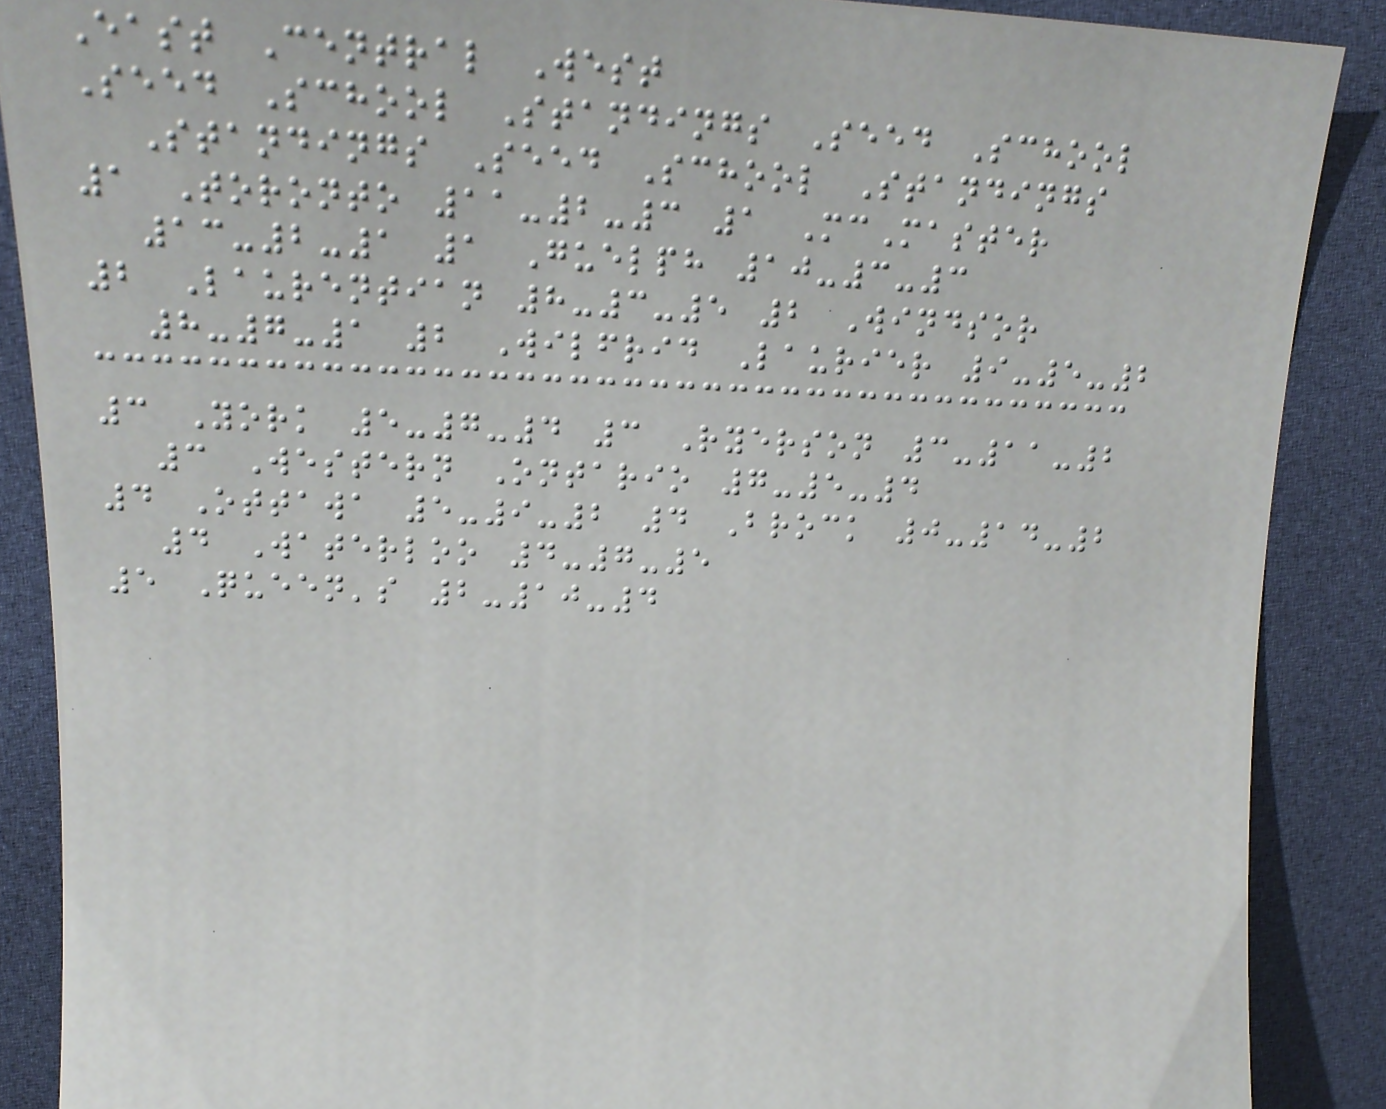East Central West
Seed School Standings Seed School
Standings Seed School Standings
1 Toronto 11-2-3 1 McMaster
13-2-1 1 Guelph 10-3-3
2 Laurentian 8-3-5 2 Windsor
8-7-1 2 Wilfrid Laurier 9-5-2
3 York 5-7-4 3 Ryerson 3-11-2
3 Western Ontario 7-5-4
4 Ottawa 5-9-2 4 Brock 0-14-2
4 Waterloo 4-7-5
5 Queen's 2-10-4
